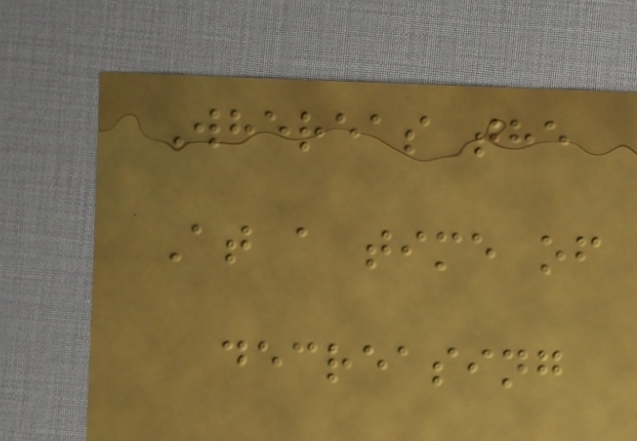Whereas the
At a time of
decreasing
